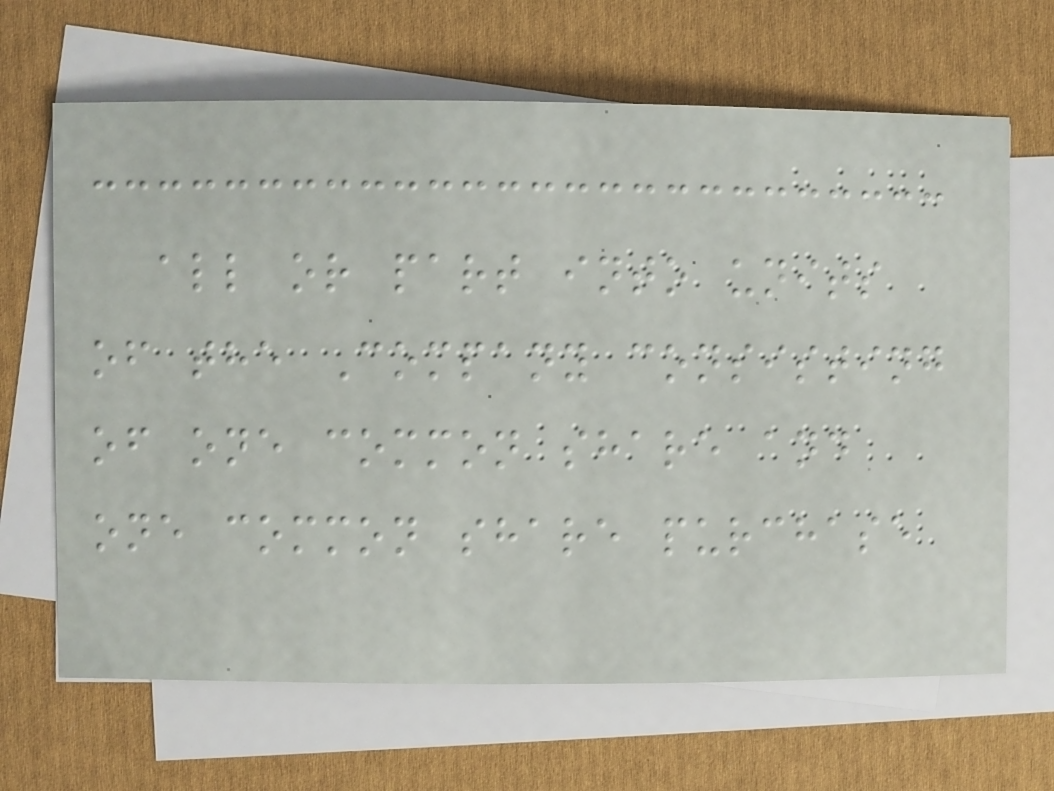all or part into units
of the Company consisting
of one common share and
one common share purchase
